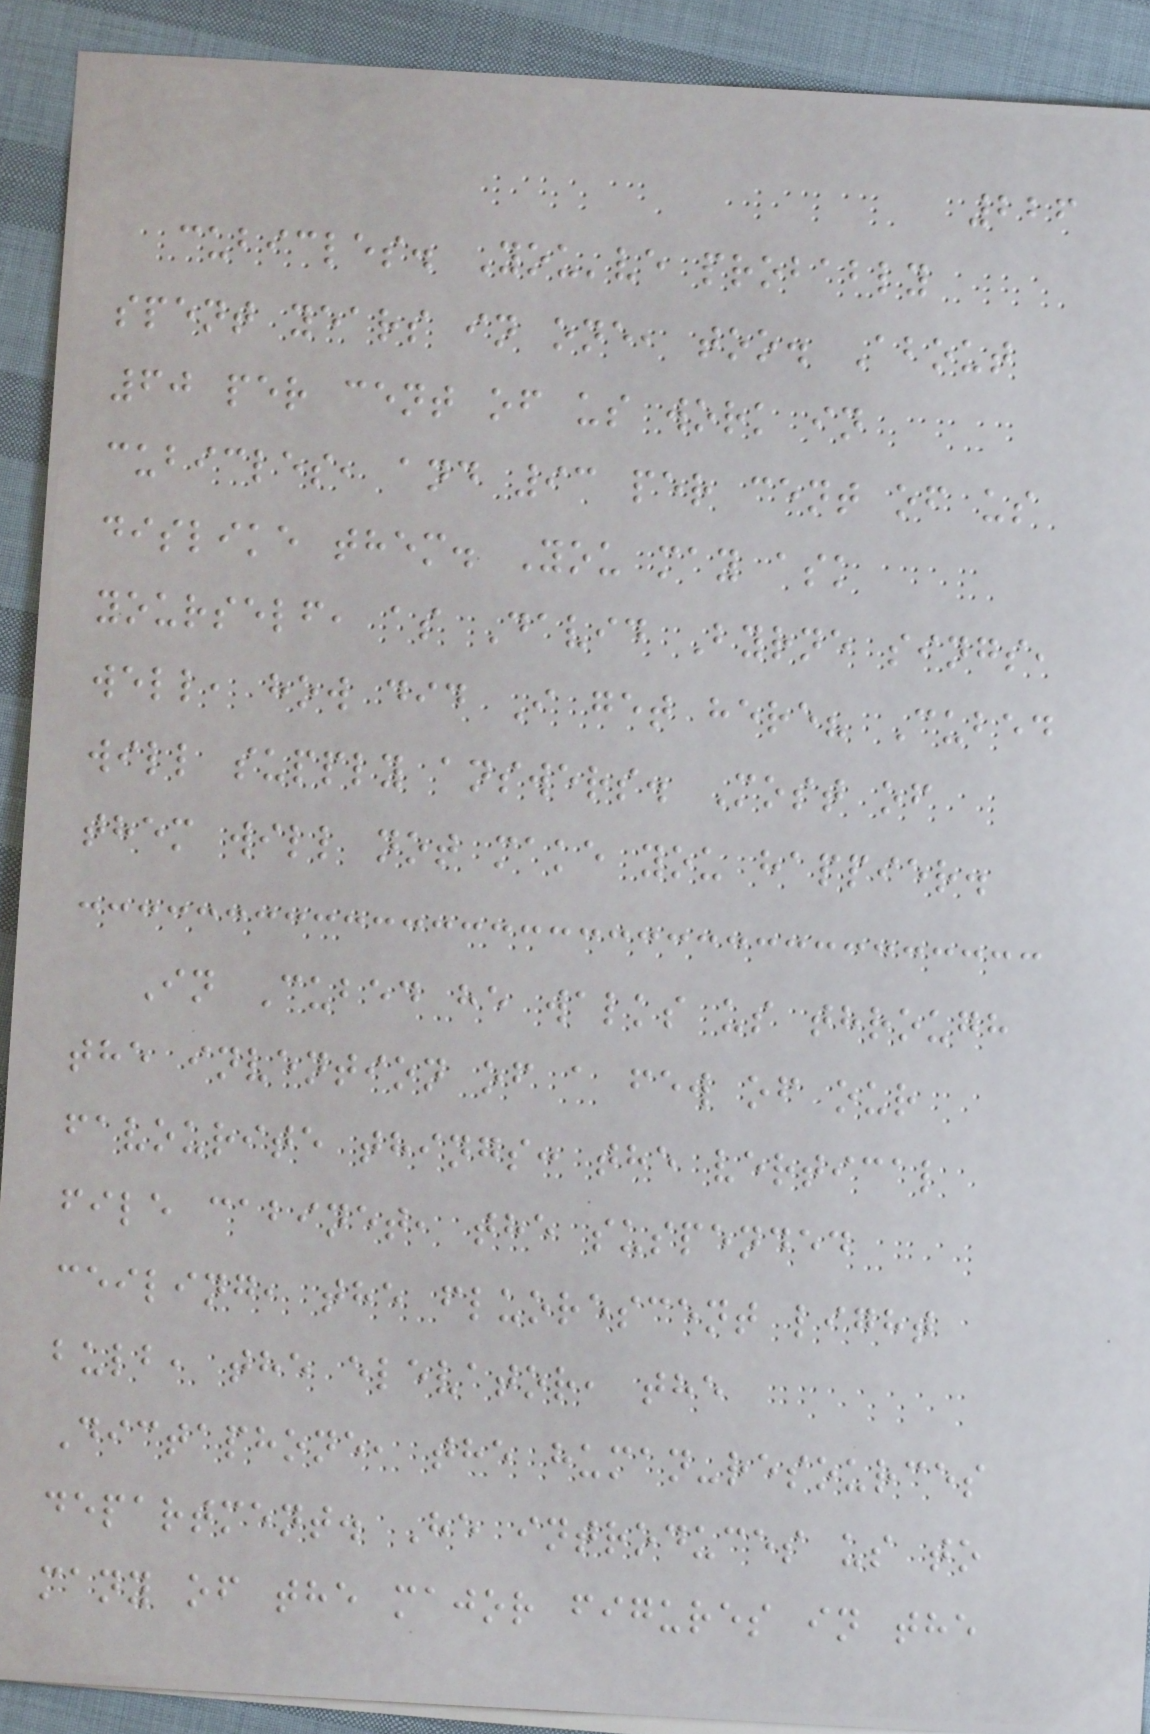226
cubicles. You've probably
spent years in one, too. About
60 per cent of us work in
cubicles, and 93 per cent of us
dislike them. You may ask
yourself, as David Byrne sings,
well, how did I get here? Cubed
will supply answers. Most of
them will not make you happier.
In Cubed he walks us through
the invention of a few of our
favourite things: the vertical
file cabinet, the suspended
ceiling, the fluorescent light
bulb, the elevator, the
Dictaphone, the human-resources
department. He introduces us to
many of the major figures in the
